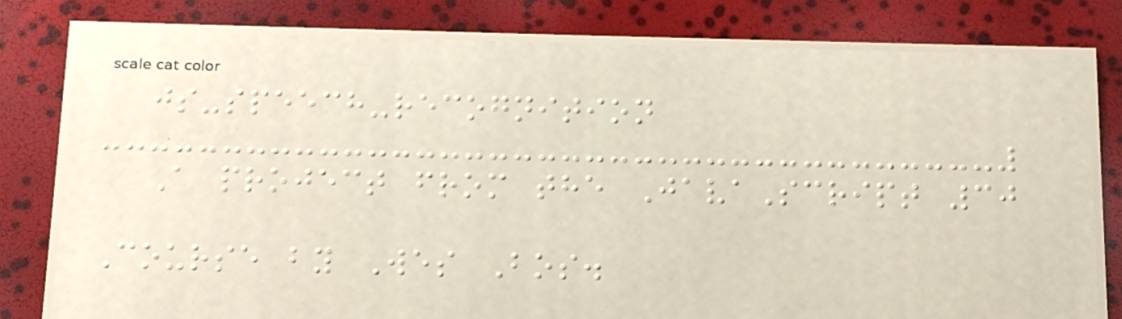js-speech-recognition
A project from the JavaScript 30
Course by Wes Bos.
